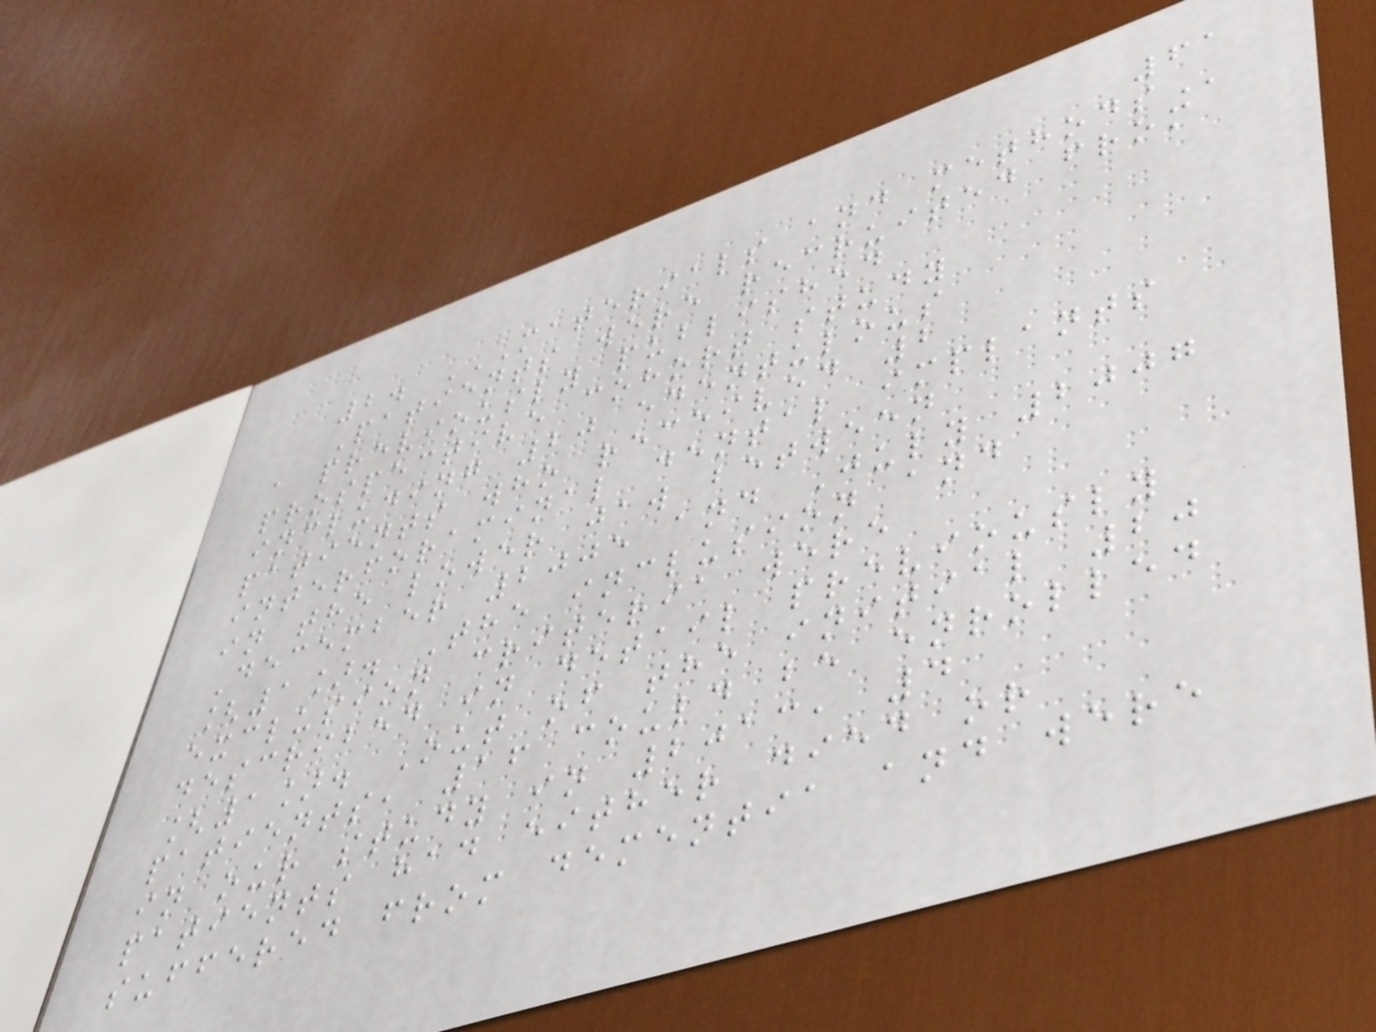61
2. MATERIALS AND METHODS
Patients were recruited from
a previously published
prospective cohort study
including 20 edentulous
patients who received 2
interforaminal dental implants
in the lower jaw between
December 2005 and July 2007
[1]. The inclusion and
exclusion criteria were
described in detail previously
[1]. Out of the initial 20
patients, 16 could be enrolled
in our study in 2013, 4
patients had either died or
suffered from dementia and were
